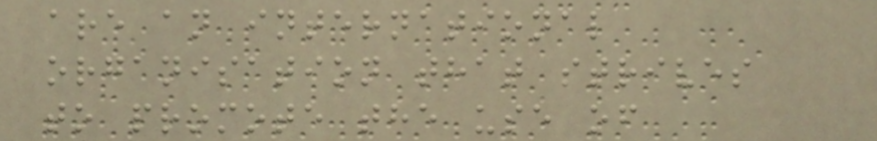are an international
organisation that strives
to promote the use of
